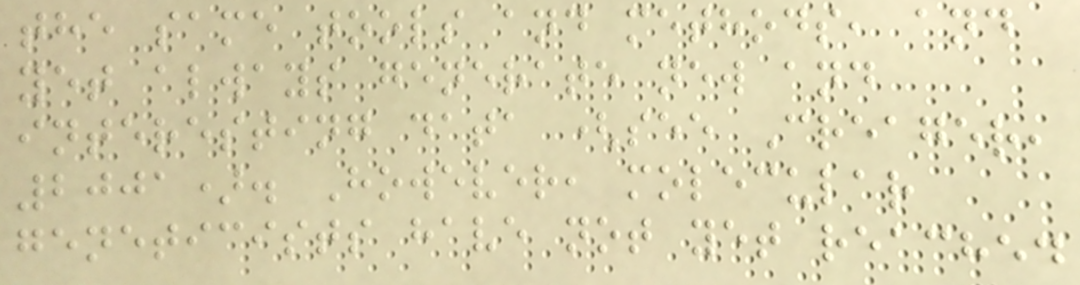the same tools and methods, and
yet always generate new and
interesting data (see Creager,
2001). However, molecular
geneticists have not yet reached
